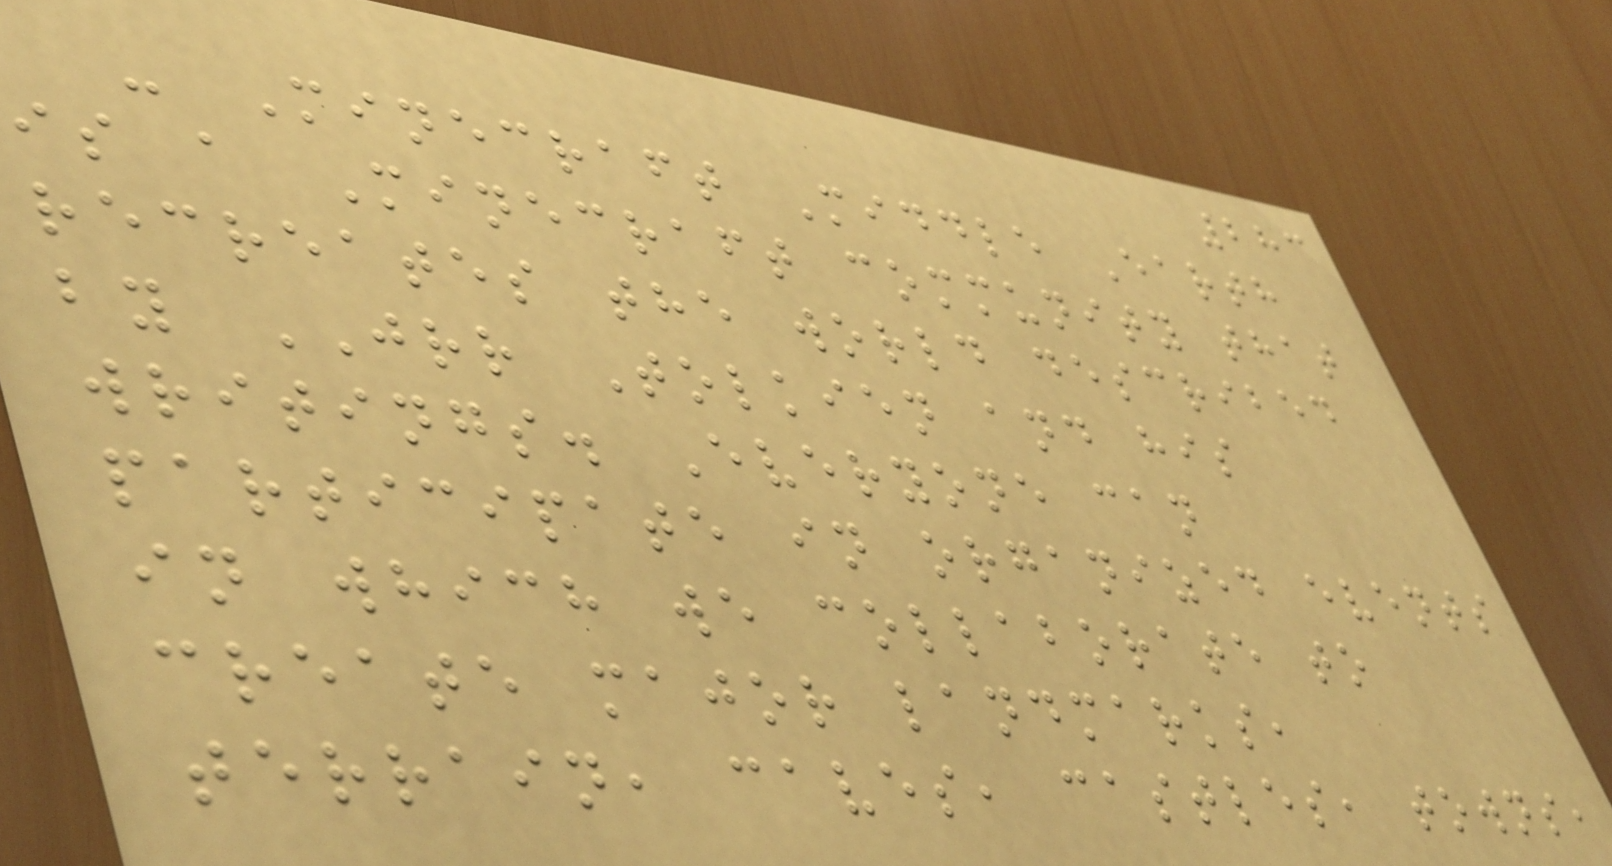283
- Minecraft Middle Earth
is a Minecraft community that
recreates the world described
by JRR Tolkien and his
writings. Everyone can
participate in organized events
in which we collaborate to
create major landmarks,
terrain, caves, castles, towns,
